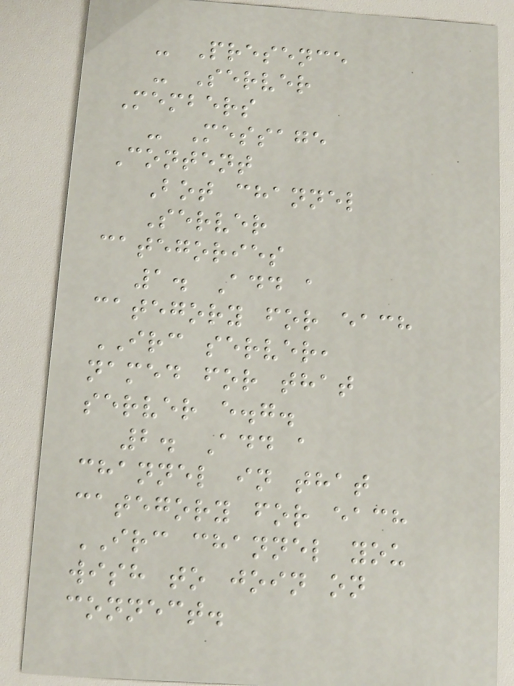- Presence
- Server
Members
- Message
Content
Bot channel
Server
categories
1. Add a
category for each
IRC server,
named for that
server e.g.
2. Add a
channel in that
category for each
IRC channel you
wish to join on
connect.
